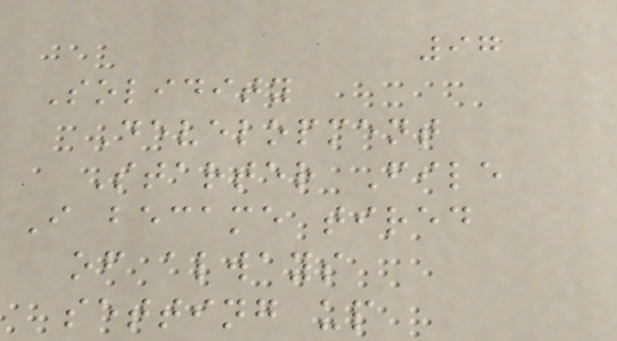97
Solidity
Development
Starter File
I became tired
of always
setting up
